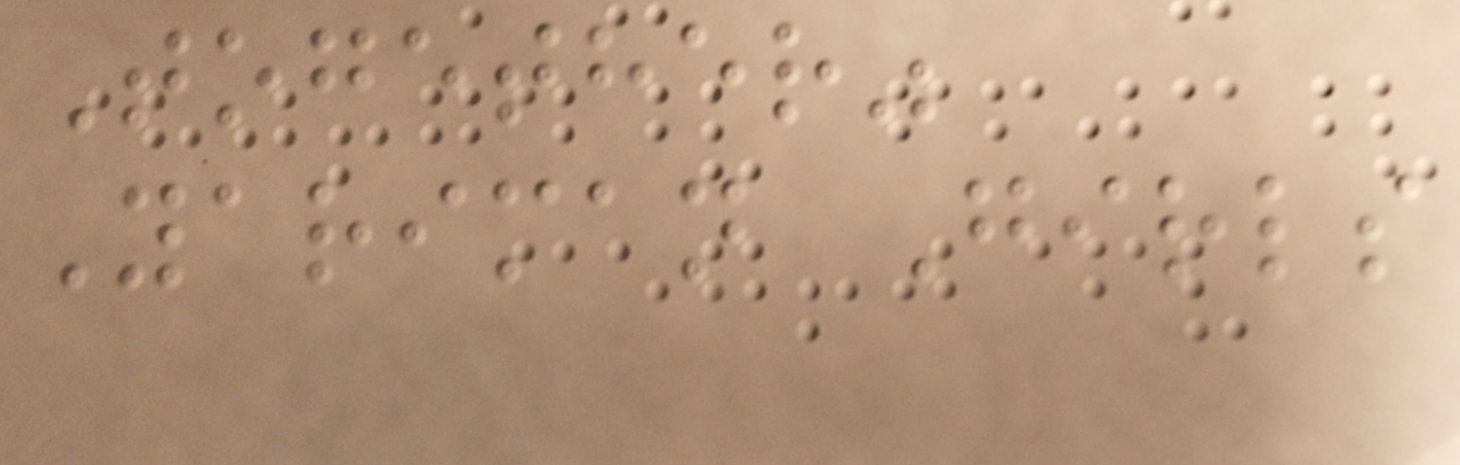Together"
Yariman Girls
